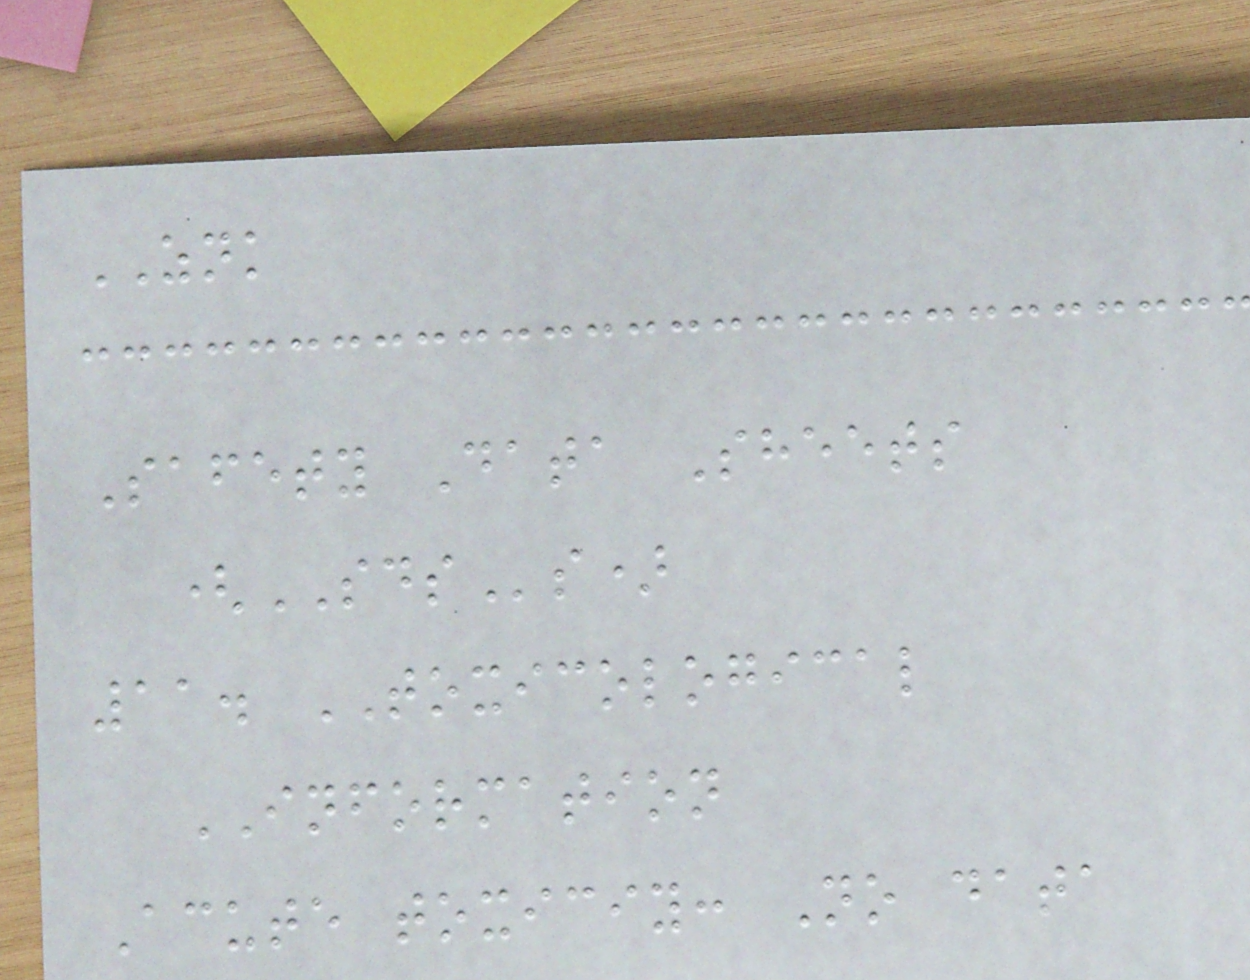ZNK
Safety Data Sheets
(SDSs)
11. TOXICOLOGICAL
INFORMATION
Acute toxiciy: No data
